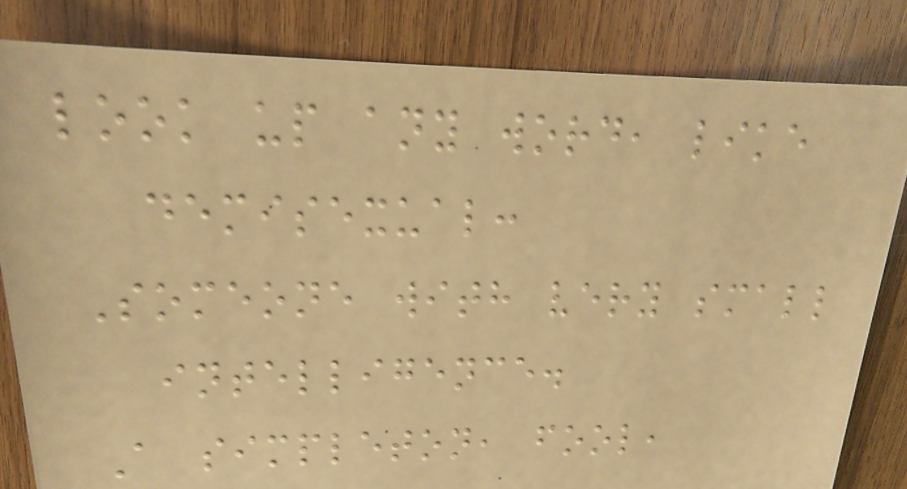look up any word, like
demisexual:
Someone with very small
intelligence.
A simpleton, fool,
